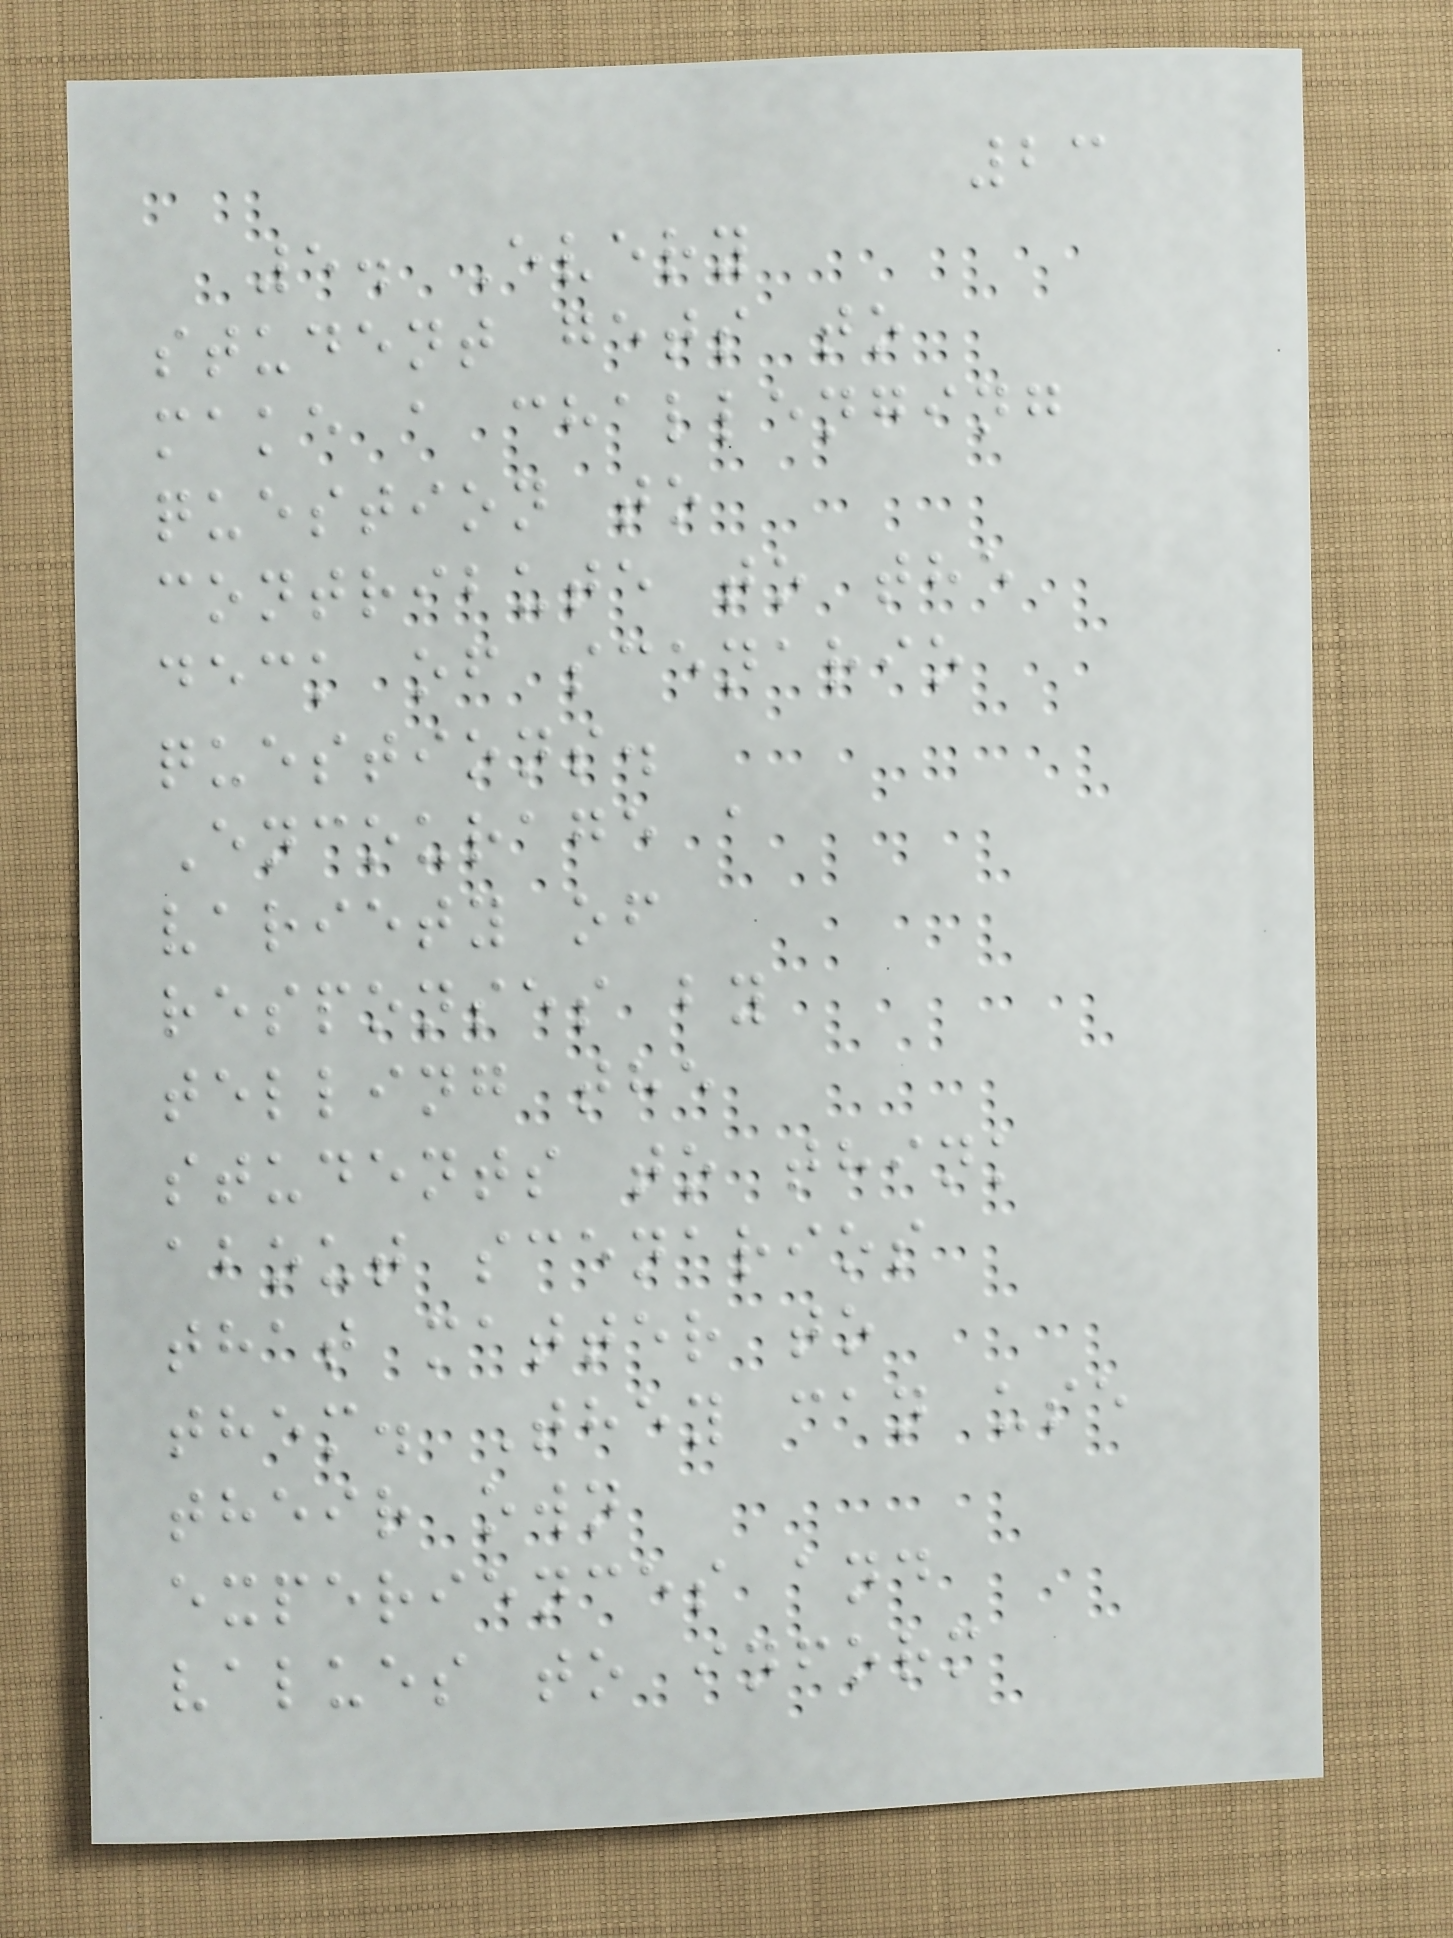23
5. Every
student gets to
make a challenging
question to
contribute to the
deck of scenario
questions.
Encourage a
variety of
responses by
telling the
students to think
about scenarios
that matter to
them. They can use
their own
experiences and
values to inform
